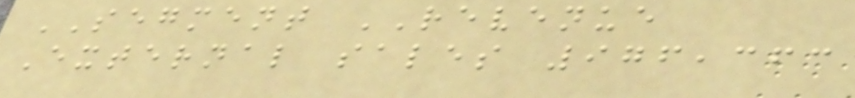SEGMENT REVENUE
External sales 976,363
